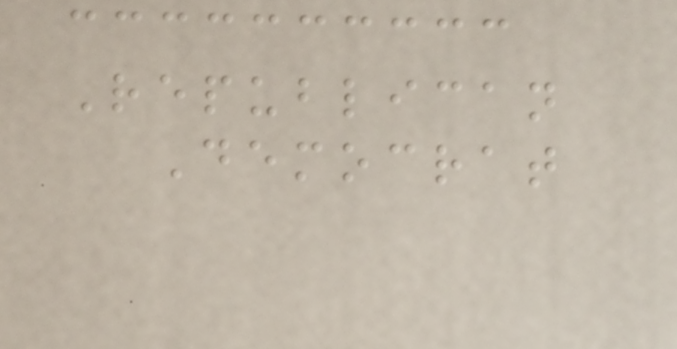Republican
Democrat
